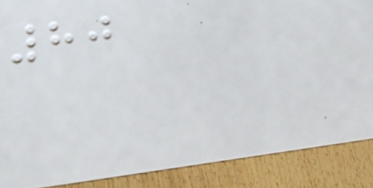80
